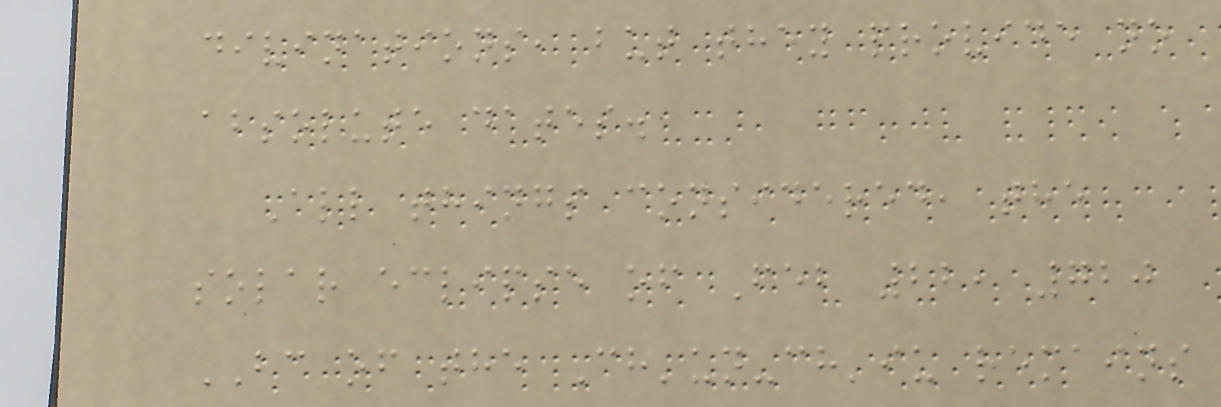divinations, but they provide no
absolute dates.
All things considered, the
solar eclipse of Feb 22, 720
BC of the Ch'un-ch'iu remains
